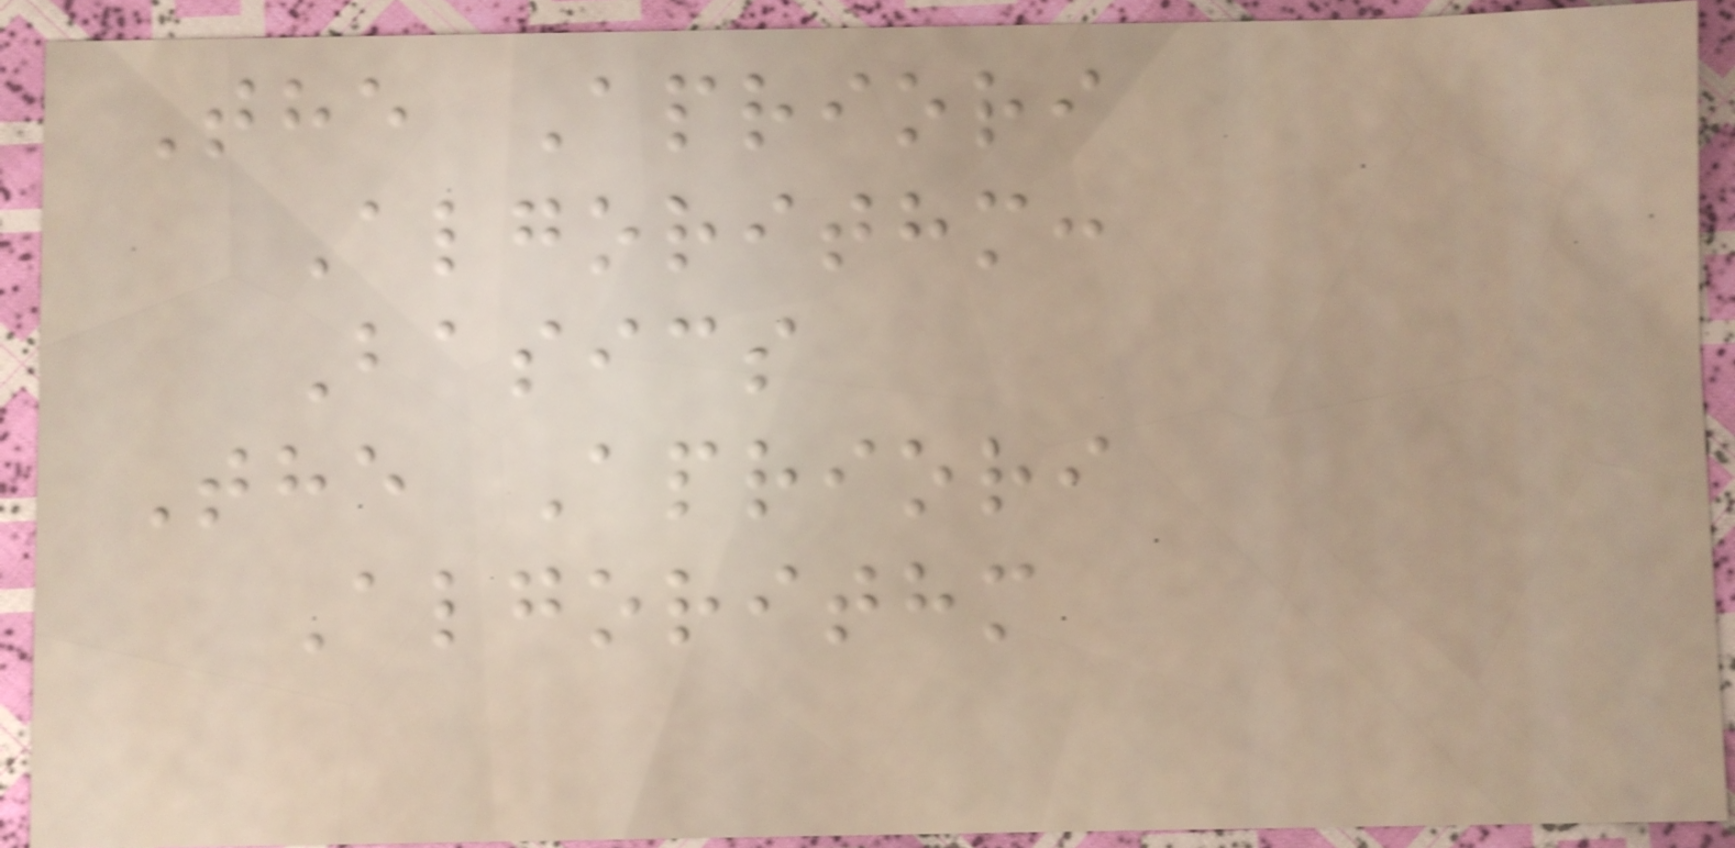The Apriori
Algorithm:
Basics
The Apriori
Algorithm
